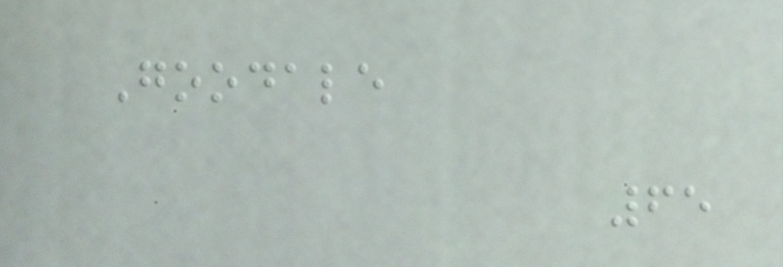Goodale
65
